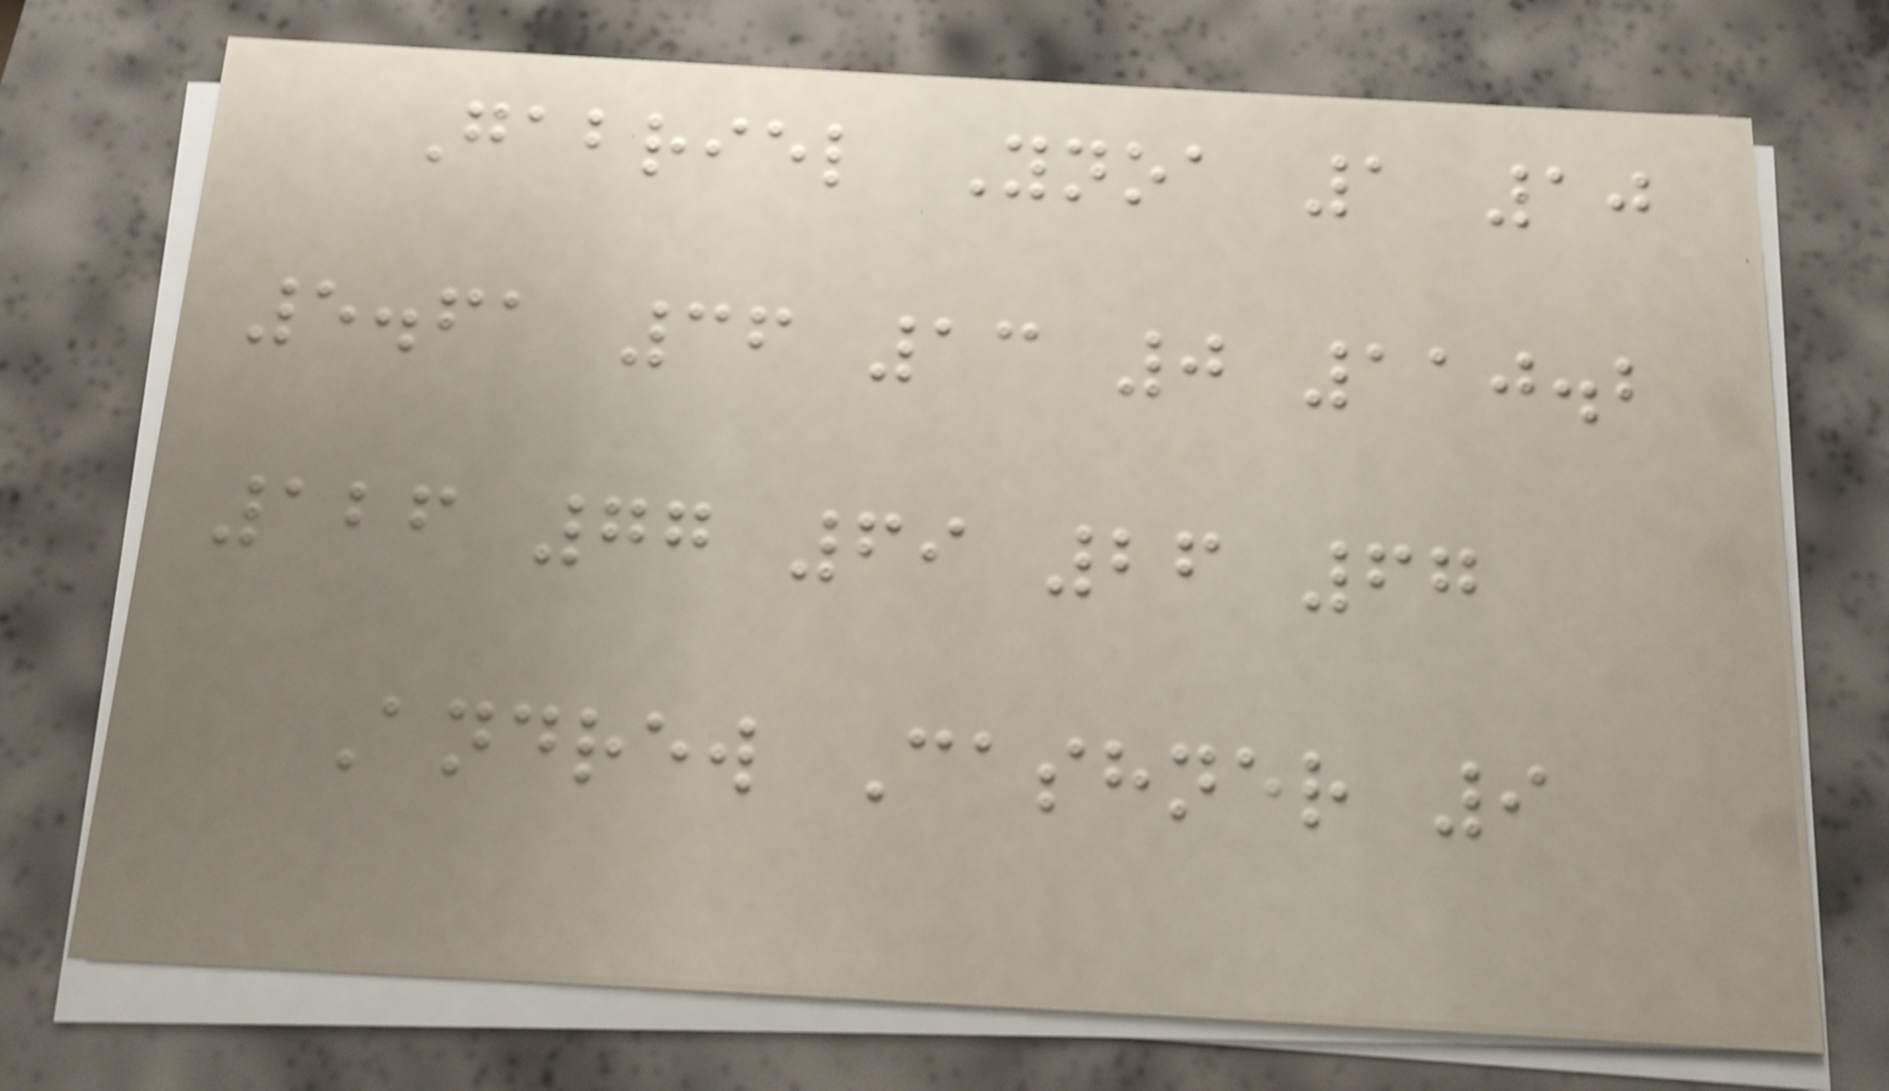Gabriel Ynoa 1 10
5.61 36 13 0 110.2
126 77 69 26 67
Andrew Cashner 9
